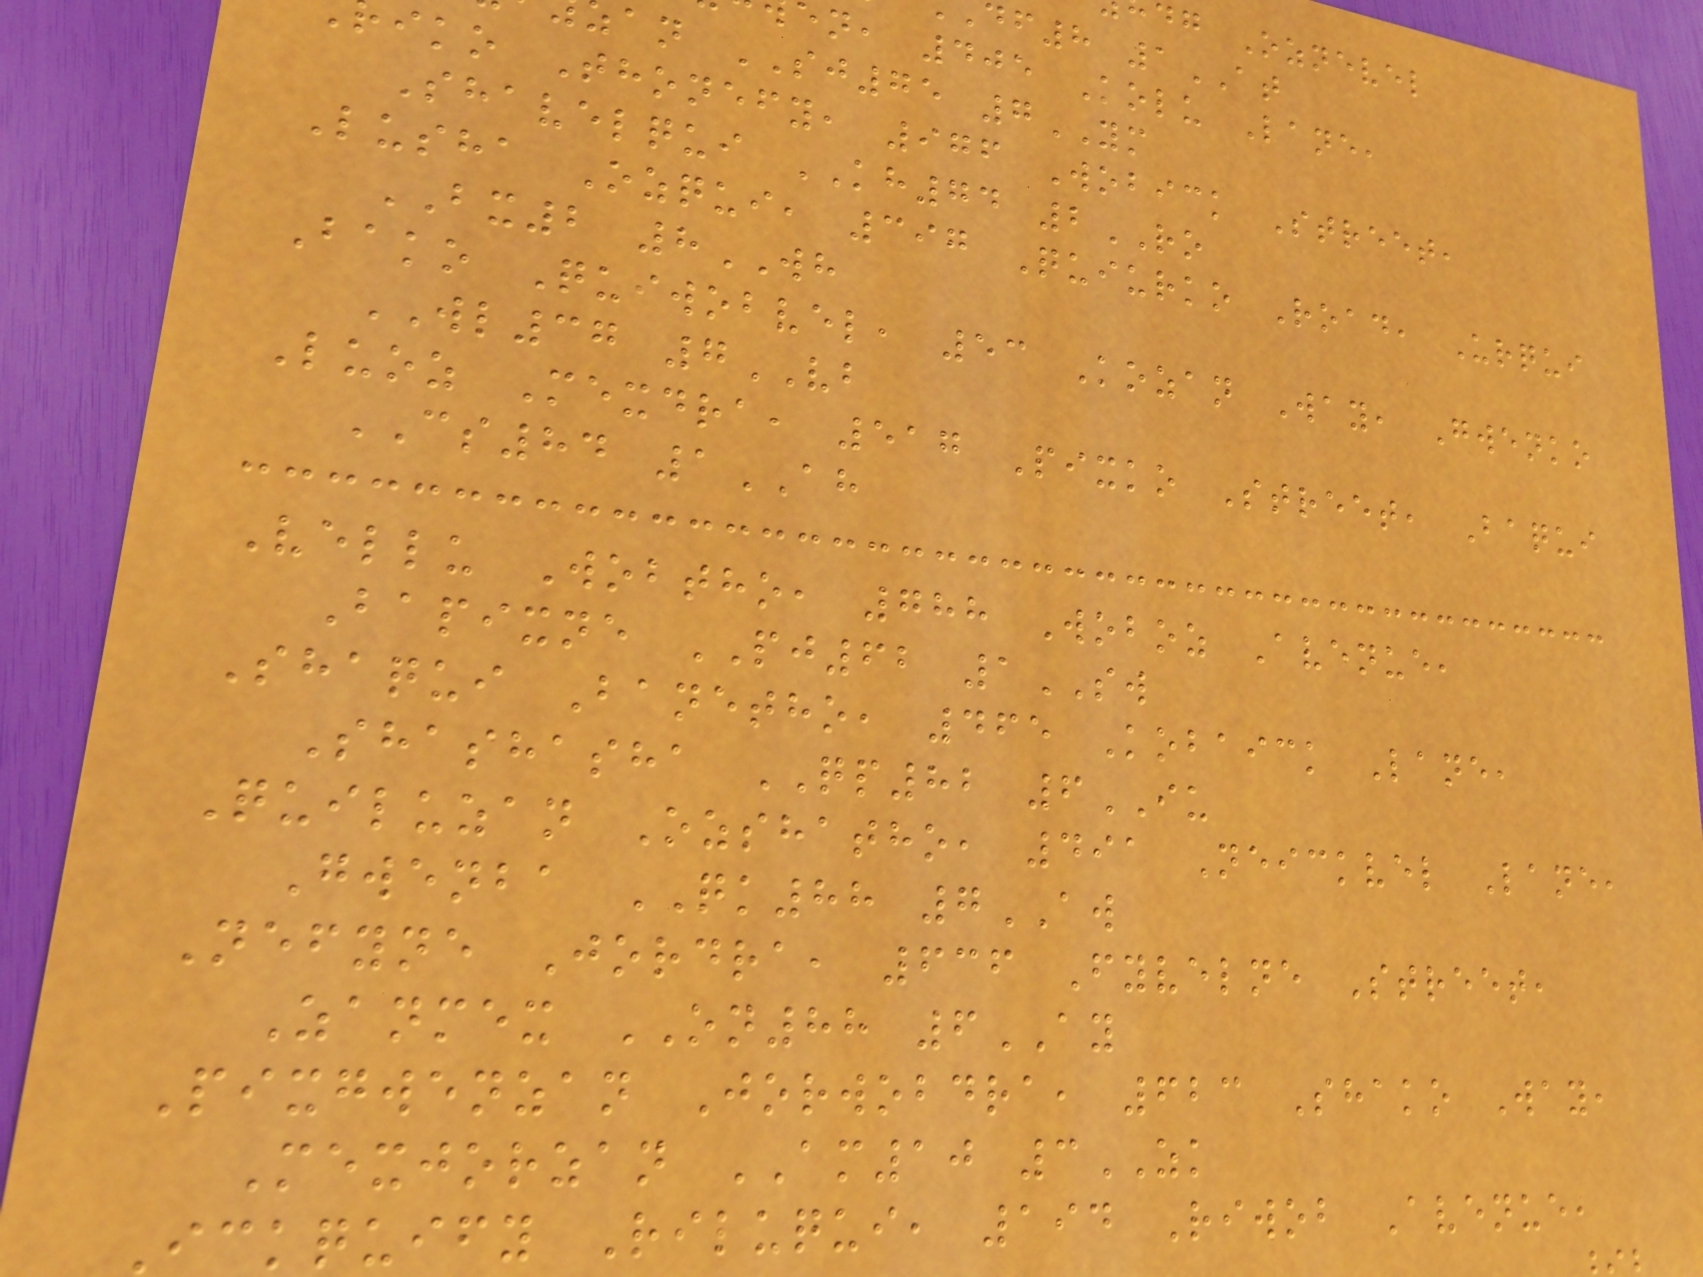dg Oznevel
df8 1AT
n, 405 Kolu Lane,
an SJ75 7YM
iko Thonefy, 976 Wobick Street,
Shavelqui KH74 2RO
Lusha Ozqui, 397 Quiurko Road, Urqui
BX2 8WH
Bako Quiwobvel, 53 Kozan Way, Gwenko
WL37 7VB
Luoz Mexdra, 517 Pixko Street, Baqui
CS84 1AH
Vellu Wobtho, 788 Woboz Avenue,
Bapixne PJ62 1SW
Shaqui Banetho, 465 Kobaick Lane,
Shashasha QP82 6IU
Quiluzan Ozshatho, 491 Neickvel Lane,
Gwenba QK88 7AW
Nefyne Jordra, 636 Fyvelne Street,
Zanmex ON88 6AY
Pixgwenzan Jorwobdra, 623 Shako Way,
Mexjorzan AM10 3ZK
Ickquify Riluqui, 194 Riwob Avenue,
